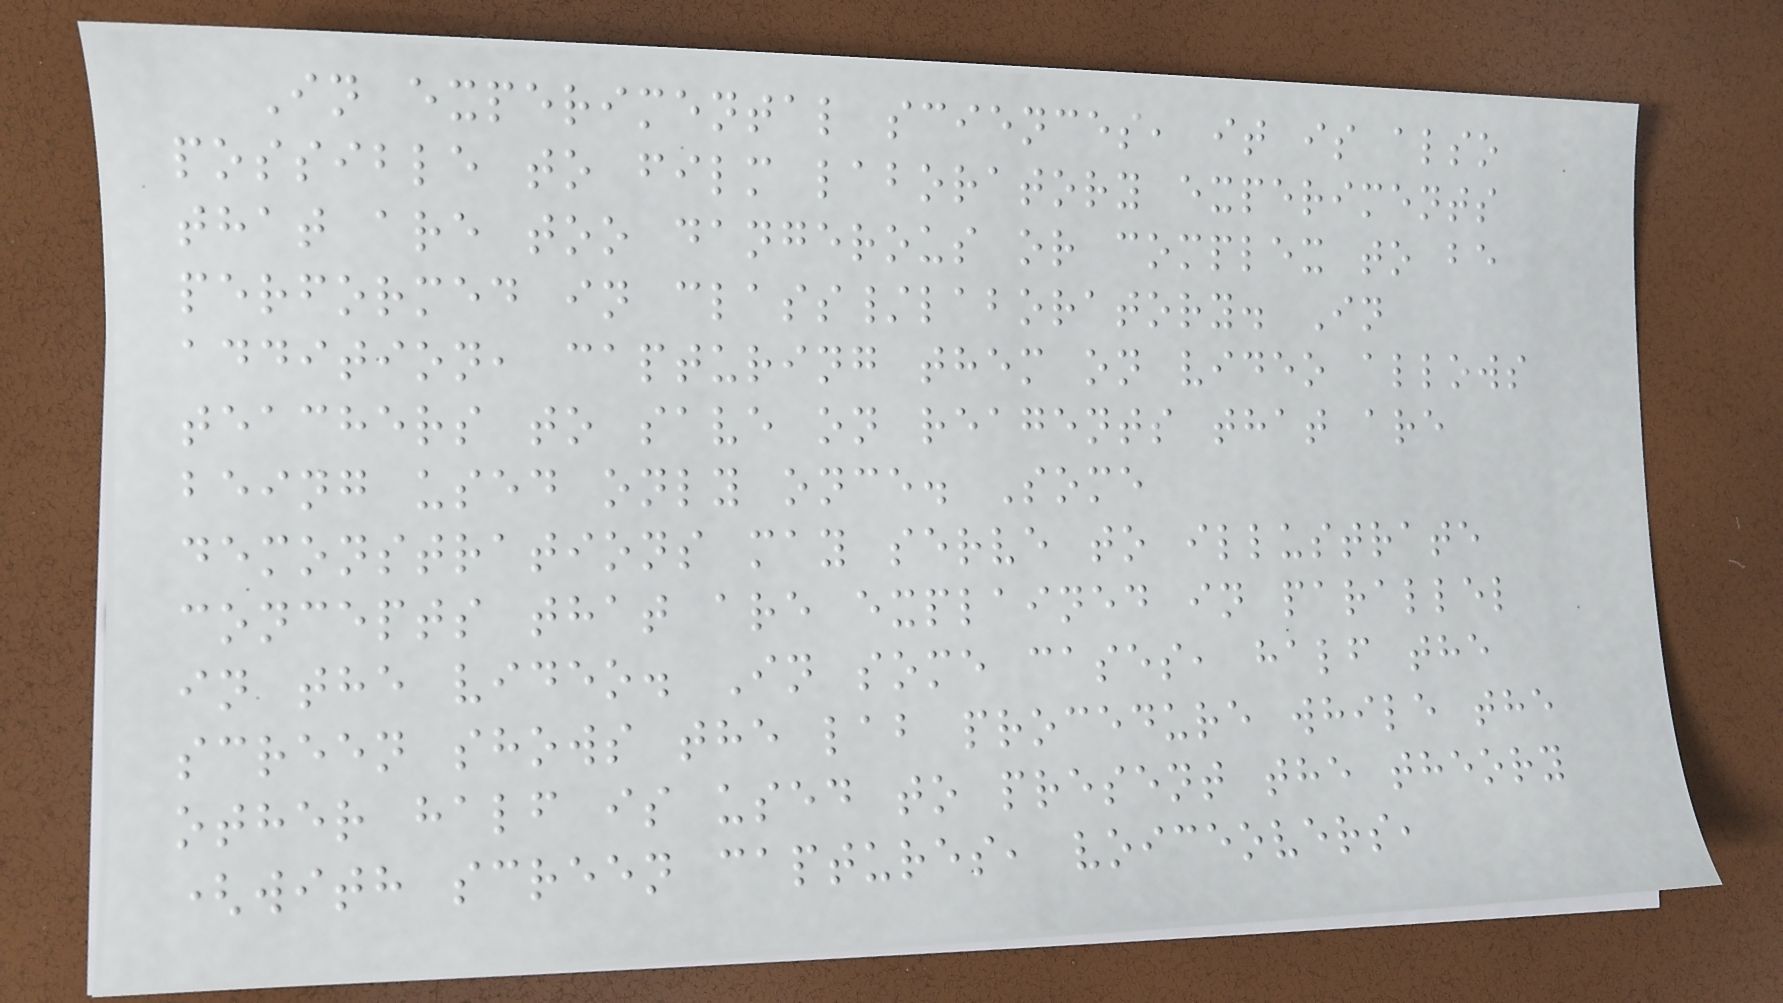In experimental sciences, it is also
possible to film laboratory experiments
that are too dangerous or complex to be
performed in class/laboratory. In
addition, capturing them on video allows
teachers to save on reagents that are
being used only once. Some
demonstrations may serve to illustrate
concepts that are explained in parallel
in the video. In some cases, half the
screen shows the lab procedure while the
other half is used to present the theory
(with screen captures, voiceovers,
